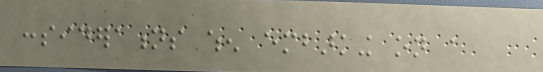considerations when embarking on a
